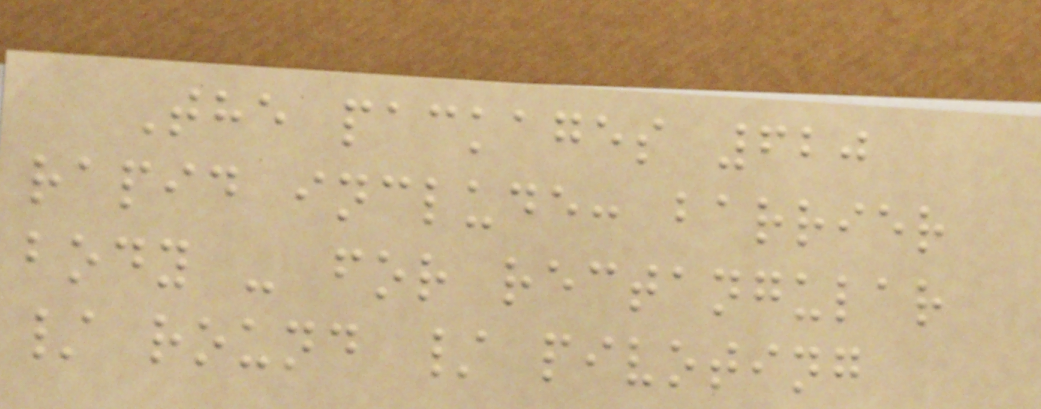The packages 620
rapid include: barrier
body - for rectangular
/ round / pivoting
